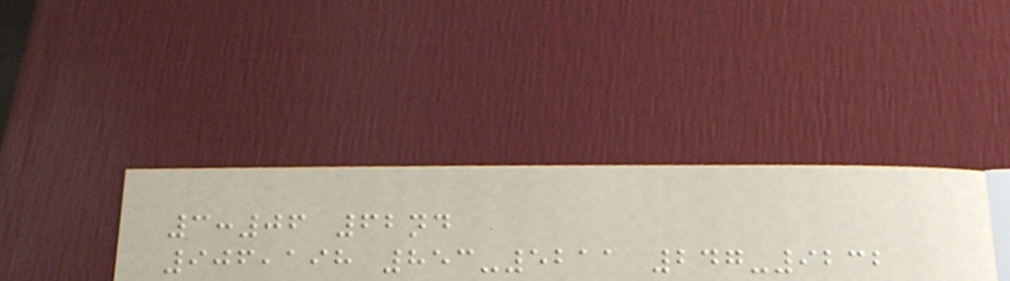3:06 62nd
906,198 853-5211 247-9232
